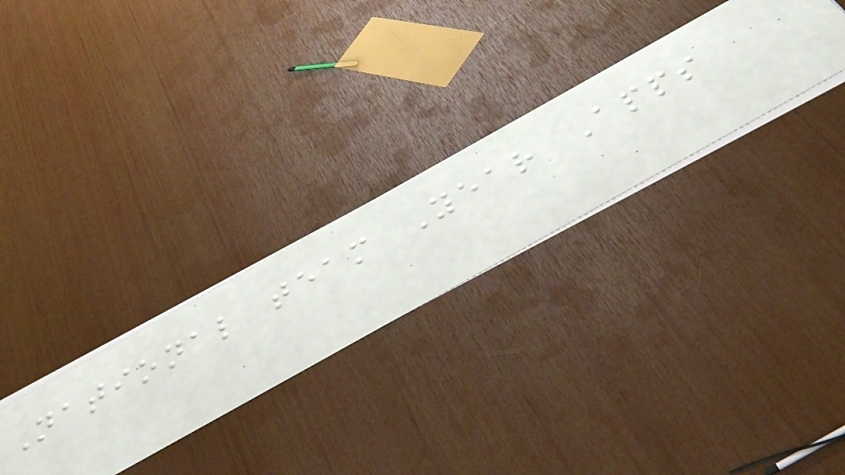National team Year Apps
